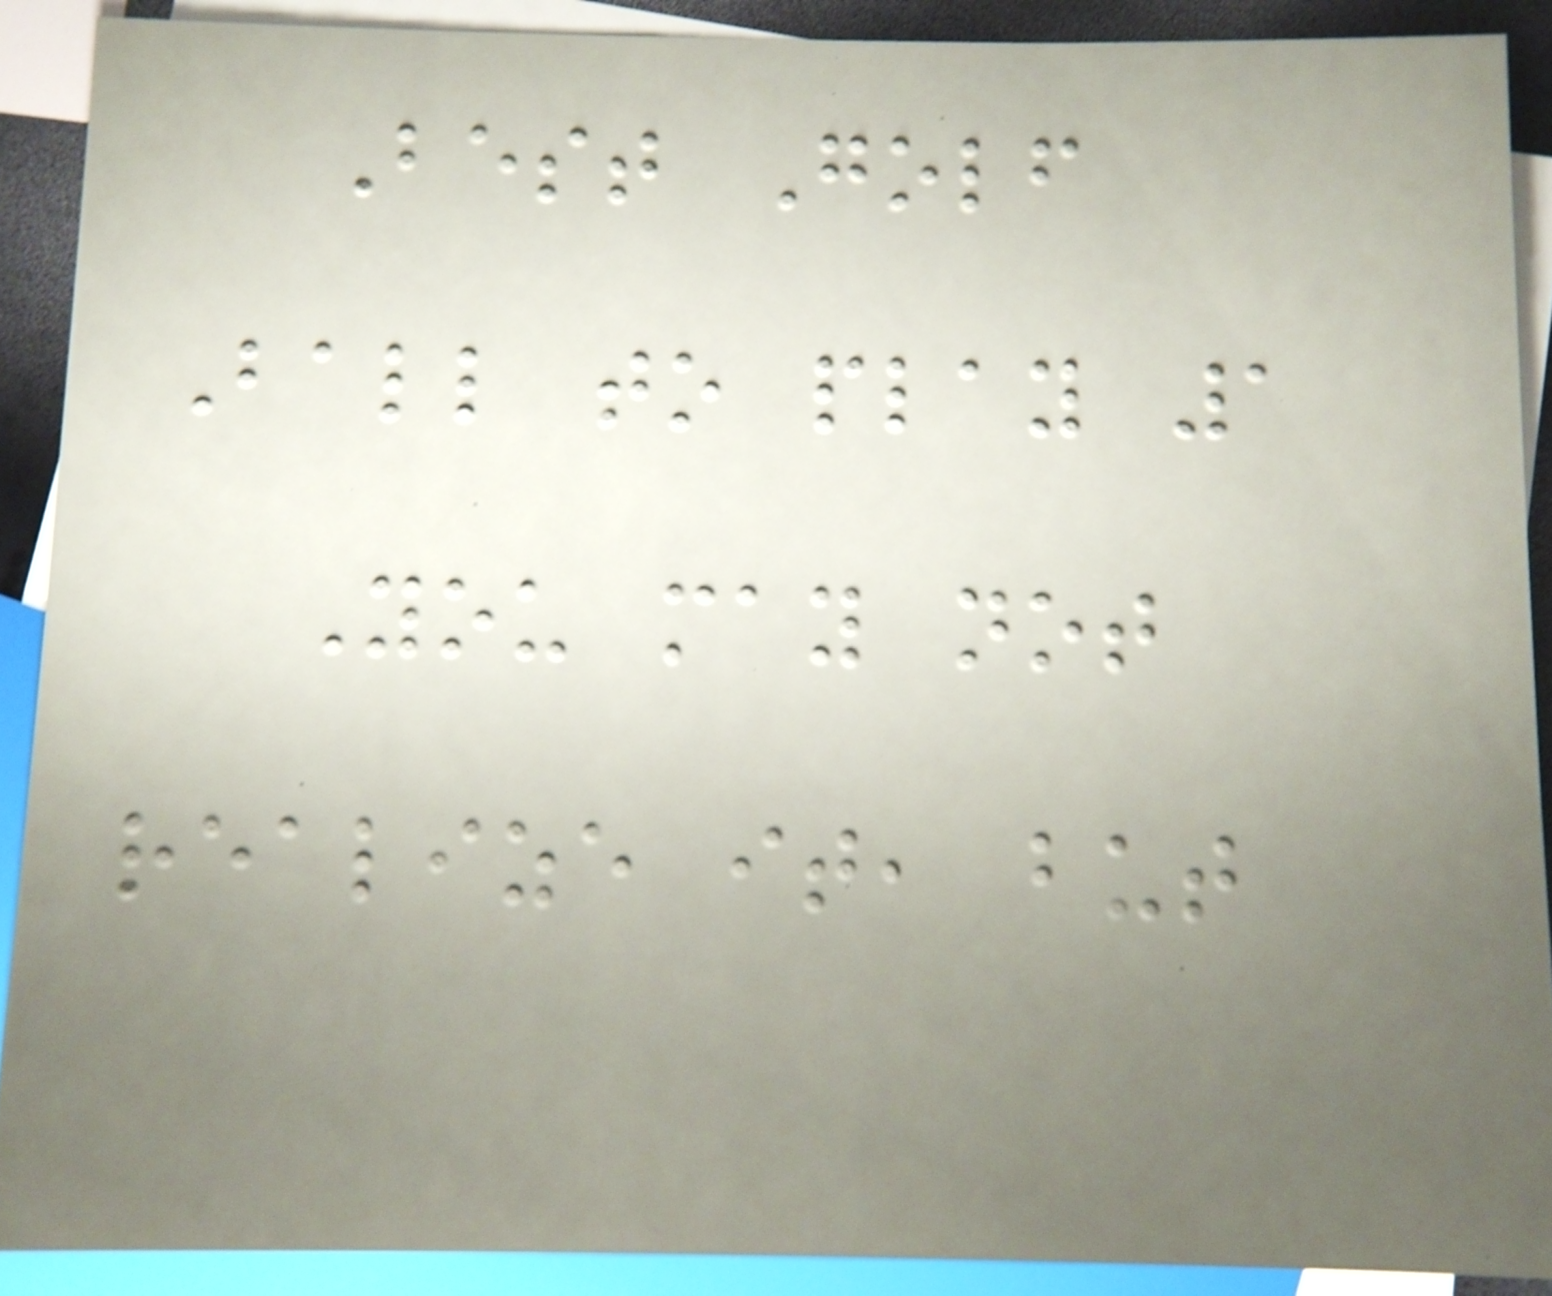Best Golf
Ball to play 1
You may not
realize it, but
